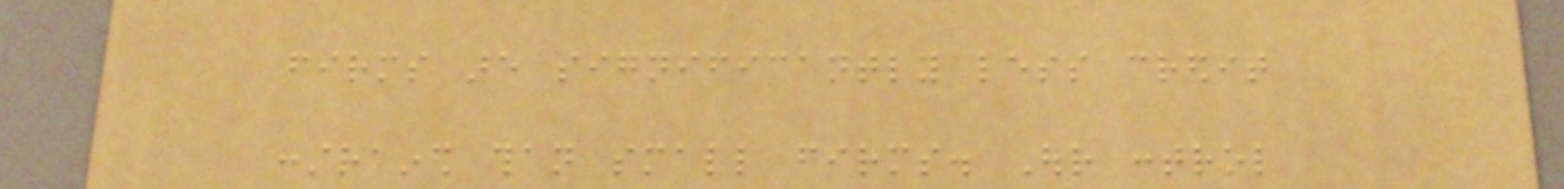firms are significantly less credit
constrained than small firms. Our control
